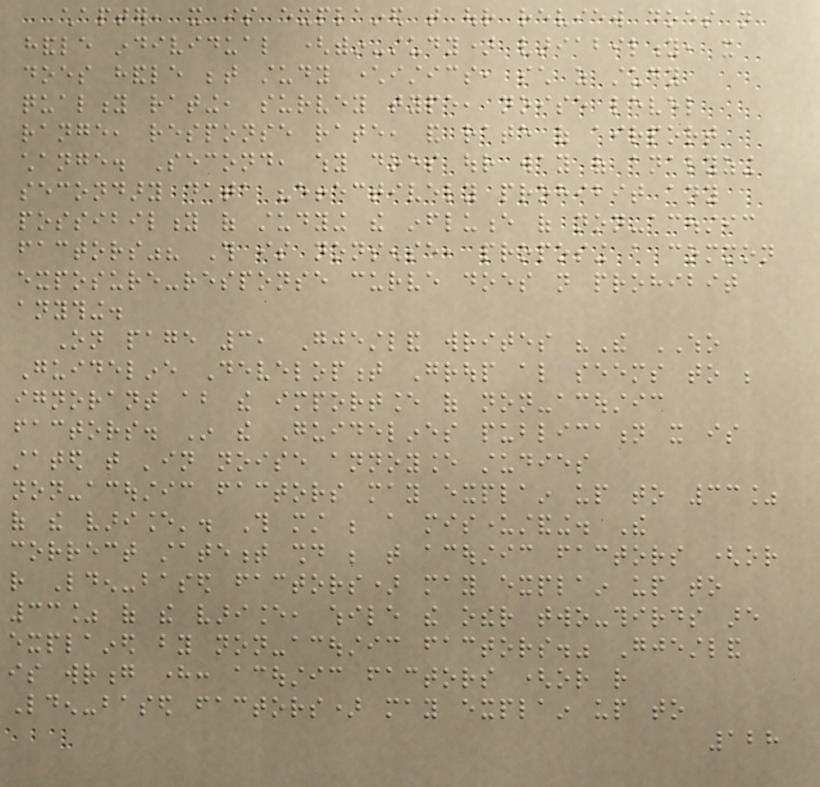chapter, it is explained that our review does not
handle individual (within-study) variability, it
does handle between study characteristics, such as study
quality rating, survey type, noise level
range, response rate, and rate of airport
change. Second, why does our way of analyzing
secondary data "effectively prohibit any
possibility of studying the influence of non-acoustic
factors"? This is nonsense, proposing a common
exposure-response curve does not prohibit
anything.
On page 3, Gjestland writes "The WHO
Guideline Development Group also seems to be
ignorant about the importance of non-acoustic
factors. In the Guidelines publication it is
stated that 'in noise annoyance studies
non-acoustic factors may explain up to 33%
of the variance'. This must be a misunderstanding. The
correct statement should be that acoustic factors (or
rather Lden-based factors) may explain up to
33% of the variance, while the other two-thirds are
explained by non-acoustic factors." Gjestland
is wrong here: acoustic factors (or rather
Lden-based factors) may explain up to
128
